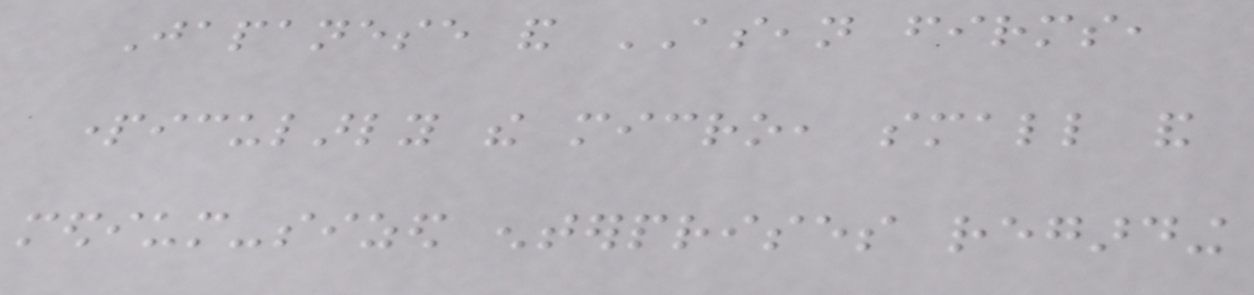Japanese and ASEAN firms,
particularly the micro, small and
medium-sized enterprises regarding
